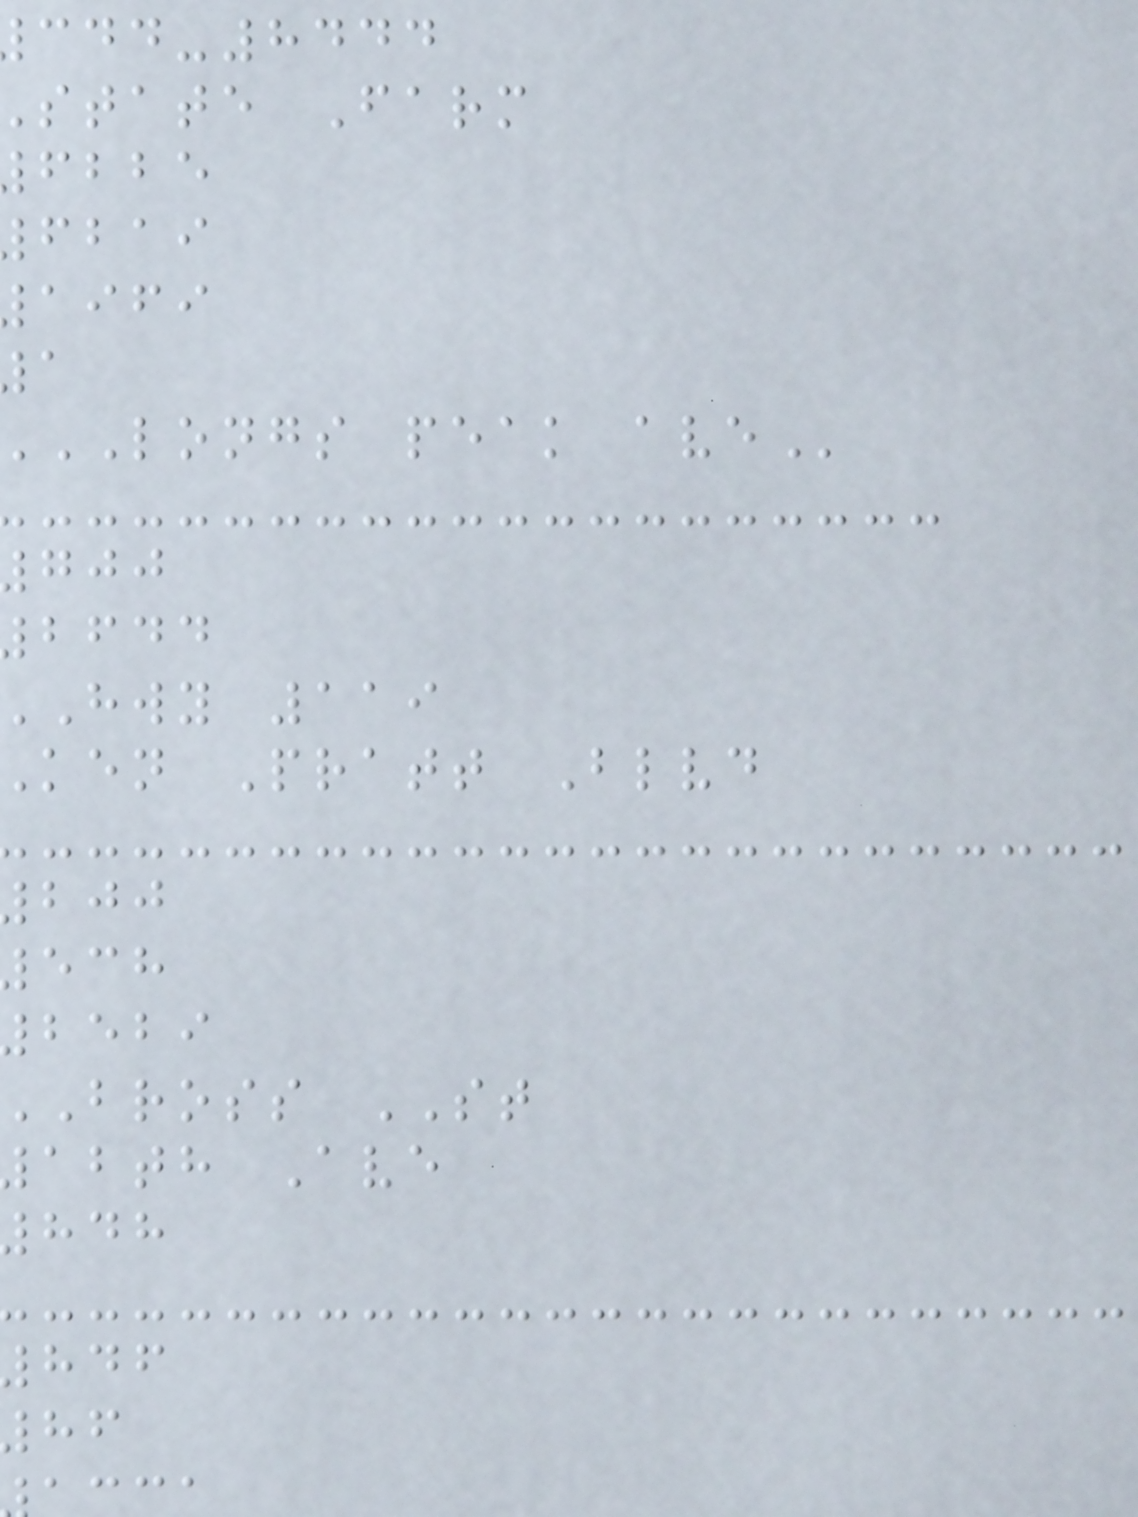-8444
state Farm
fbbe
fbai
aifi
LONGS peak
bfdd
hwy 119
ken Pratt Blvd
bebi
bross ST
abth Ave
